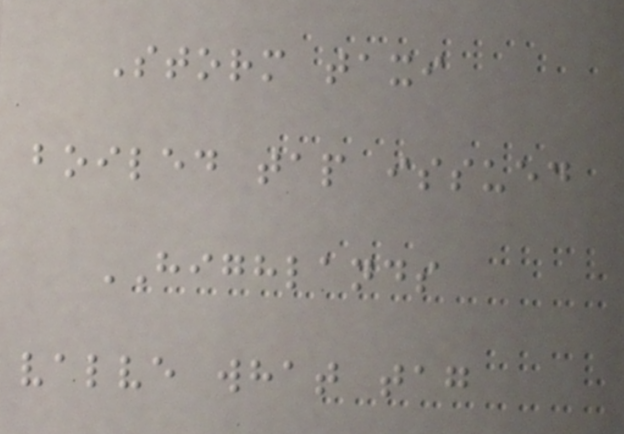Storm taxi
boiled tap issued
HIGHLANDS
valve what tag
